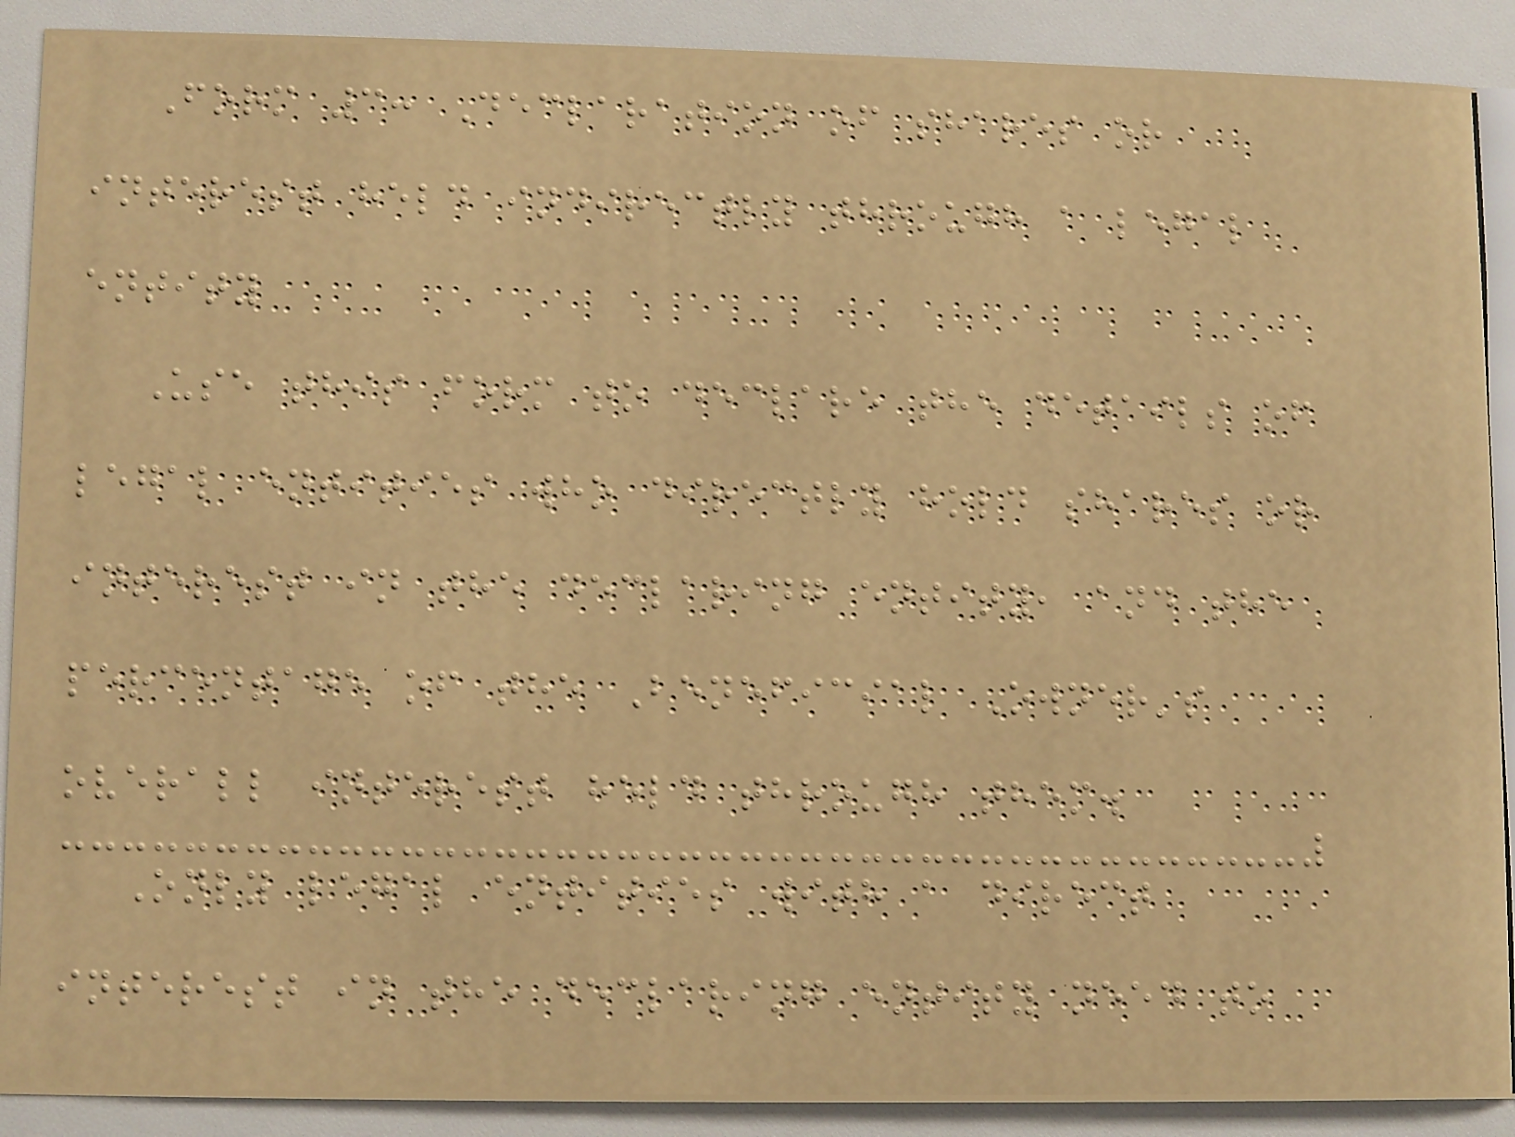Form 3: Declaration of shares or
interest held indirectly through a legal
entity
Use this form to declare the details of
legal entities who directly hold shares or
interest in the declaring entity, and the
percentage of the Beneficial Owner's
overall interest held through them.
Only legal entities with a direct
interest in the declaring entity need to
